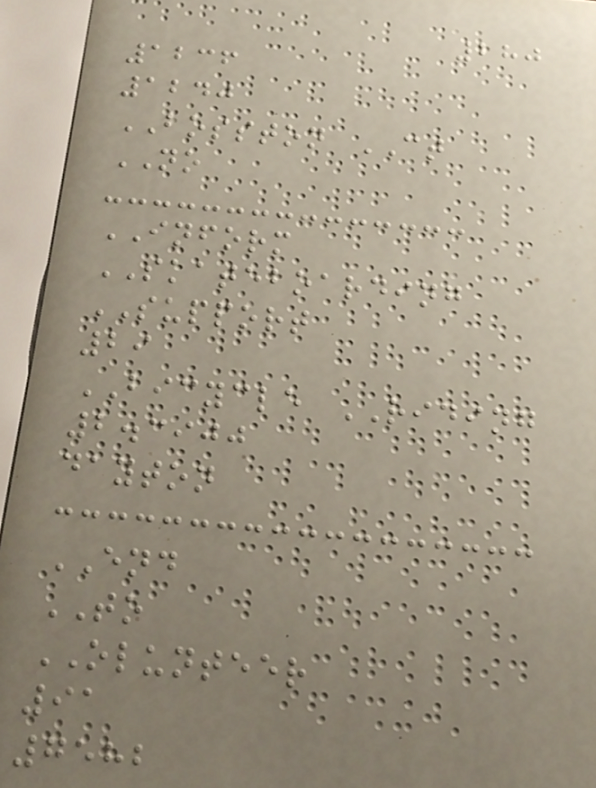280
1236
1240
BOSSTON CT
NO
INFORM
SKATEBOARDING
SUPPORT
29
BICYCLE RIDING
2.3900
dayton
END
TO
OLUNTEER
91
7582
